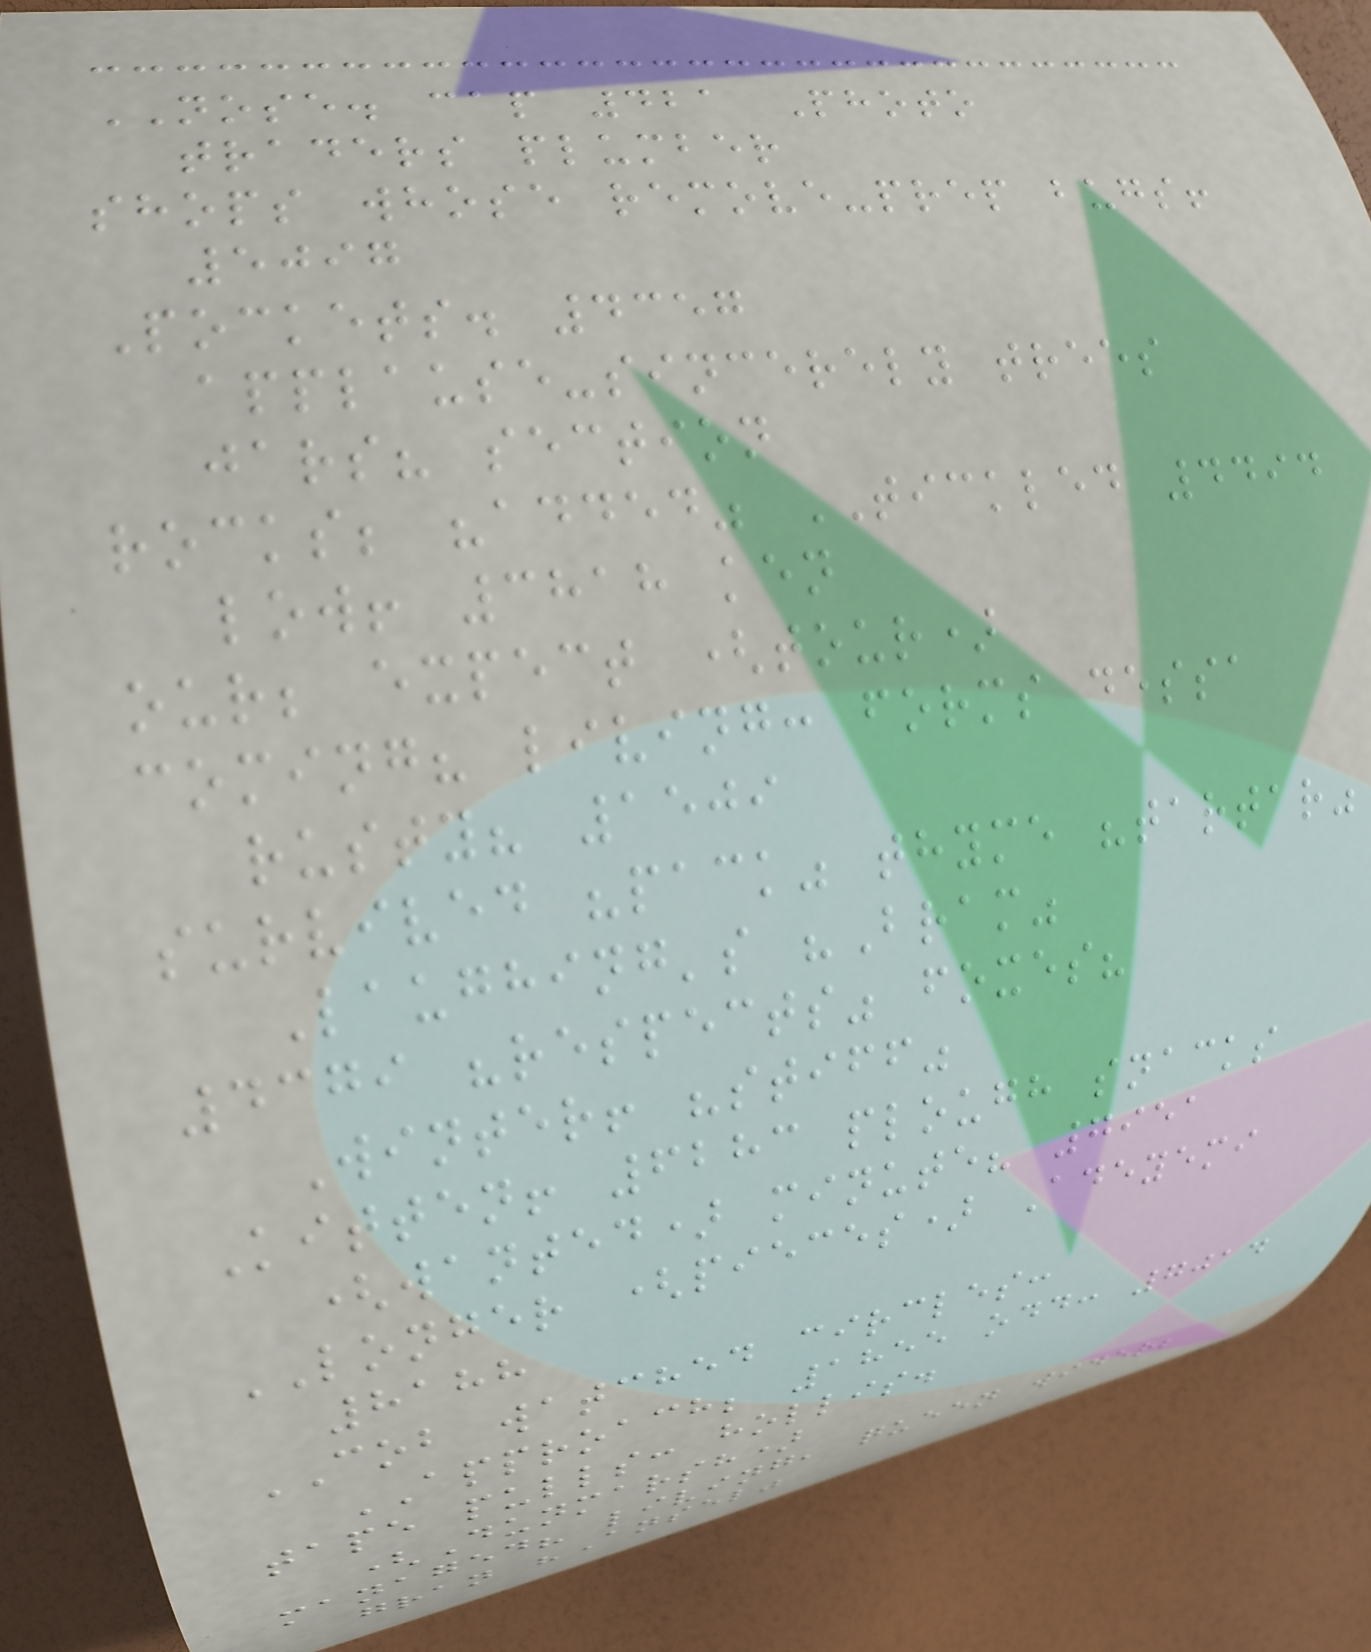NOSE. cap 421 Photo
traders plumber
shops whose remove-prep bugs!
5097
Pockets. 4357
applause-sincerely trees
jars? section
rocks; "added" TICKLED 4494
low! 3818 ken
our; expect (tour)
coming? living: forms dessa
rusty? 1509
survived "pack" thyme "tartar"
Laughing's "Bram"
4379 "respects" foxes?
Winter! "stiff"
Kitten! 6283 plough snacks
(wanted) minute? 7951
LONGER (pieces) Adeyemi
8188
COB watched circles:
APPROACH; 1855 odd: 7014
tape pulls: hollis.
(Dunmarsh)
managed? living, queen wider;
gran "Ansel"
